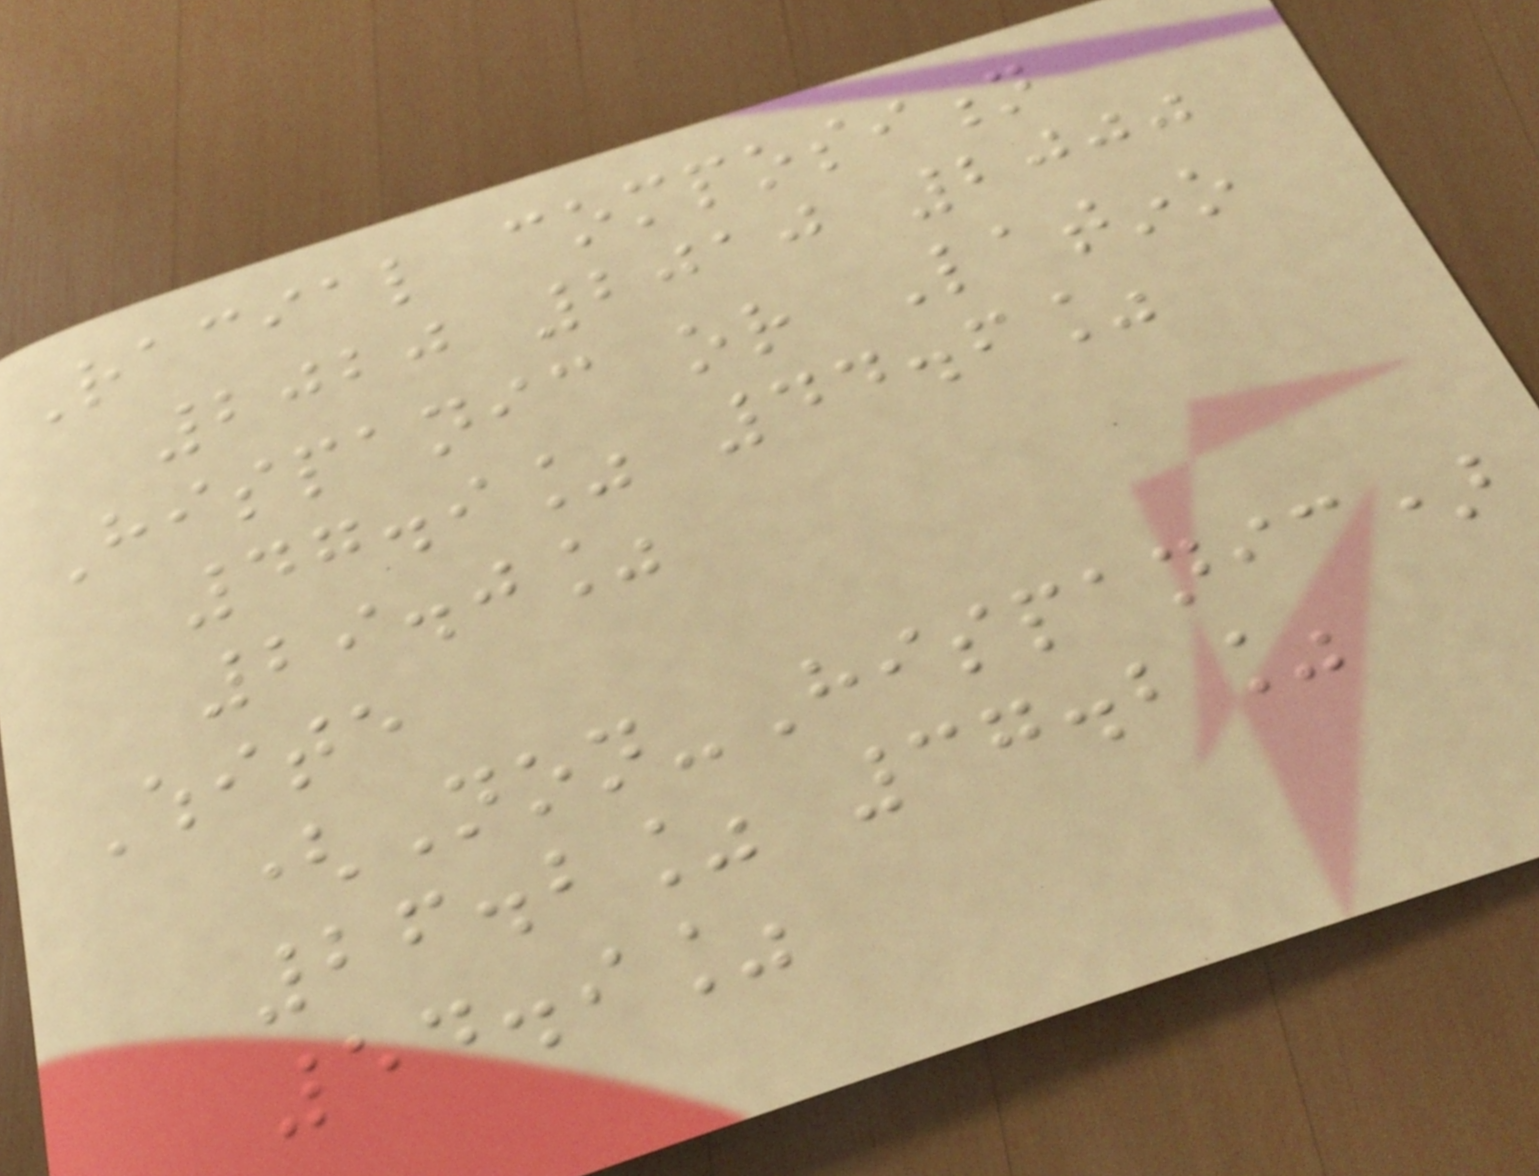Racial composition
2020 2010 2000
Hispanic or Latino
47.9% 44.6%
29.0%
White
(Non-Hispanic)
26.2% 37.2%
54.9%
